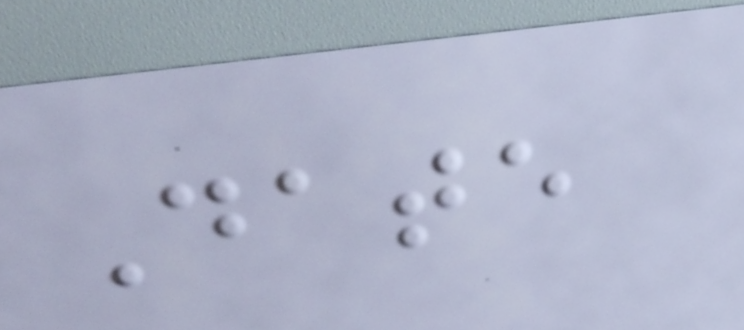Date
